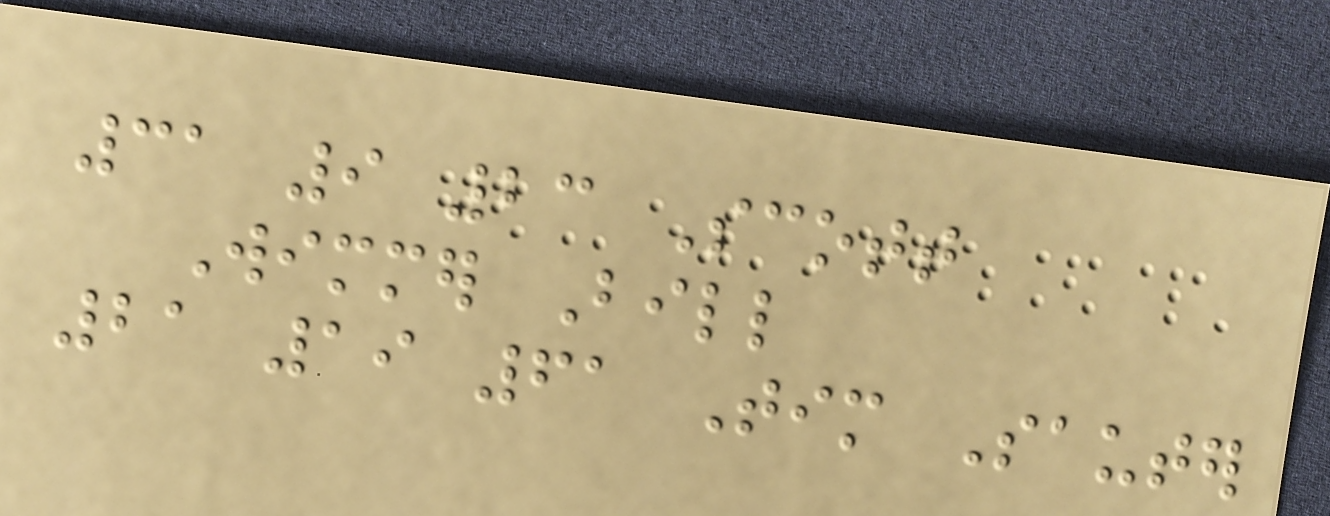31 9 23 Scott
Wimmer Bill
21 19 61 Tim Sauter
